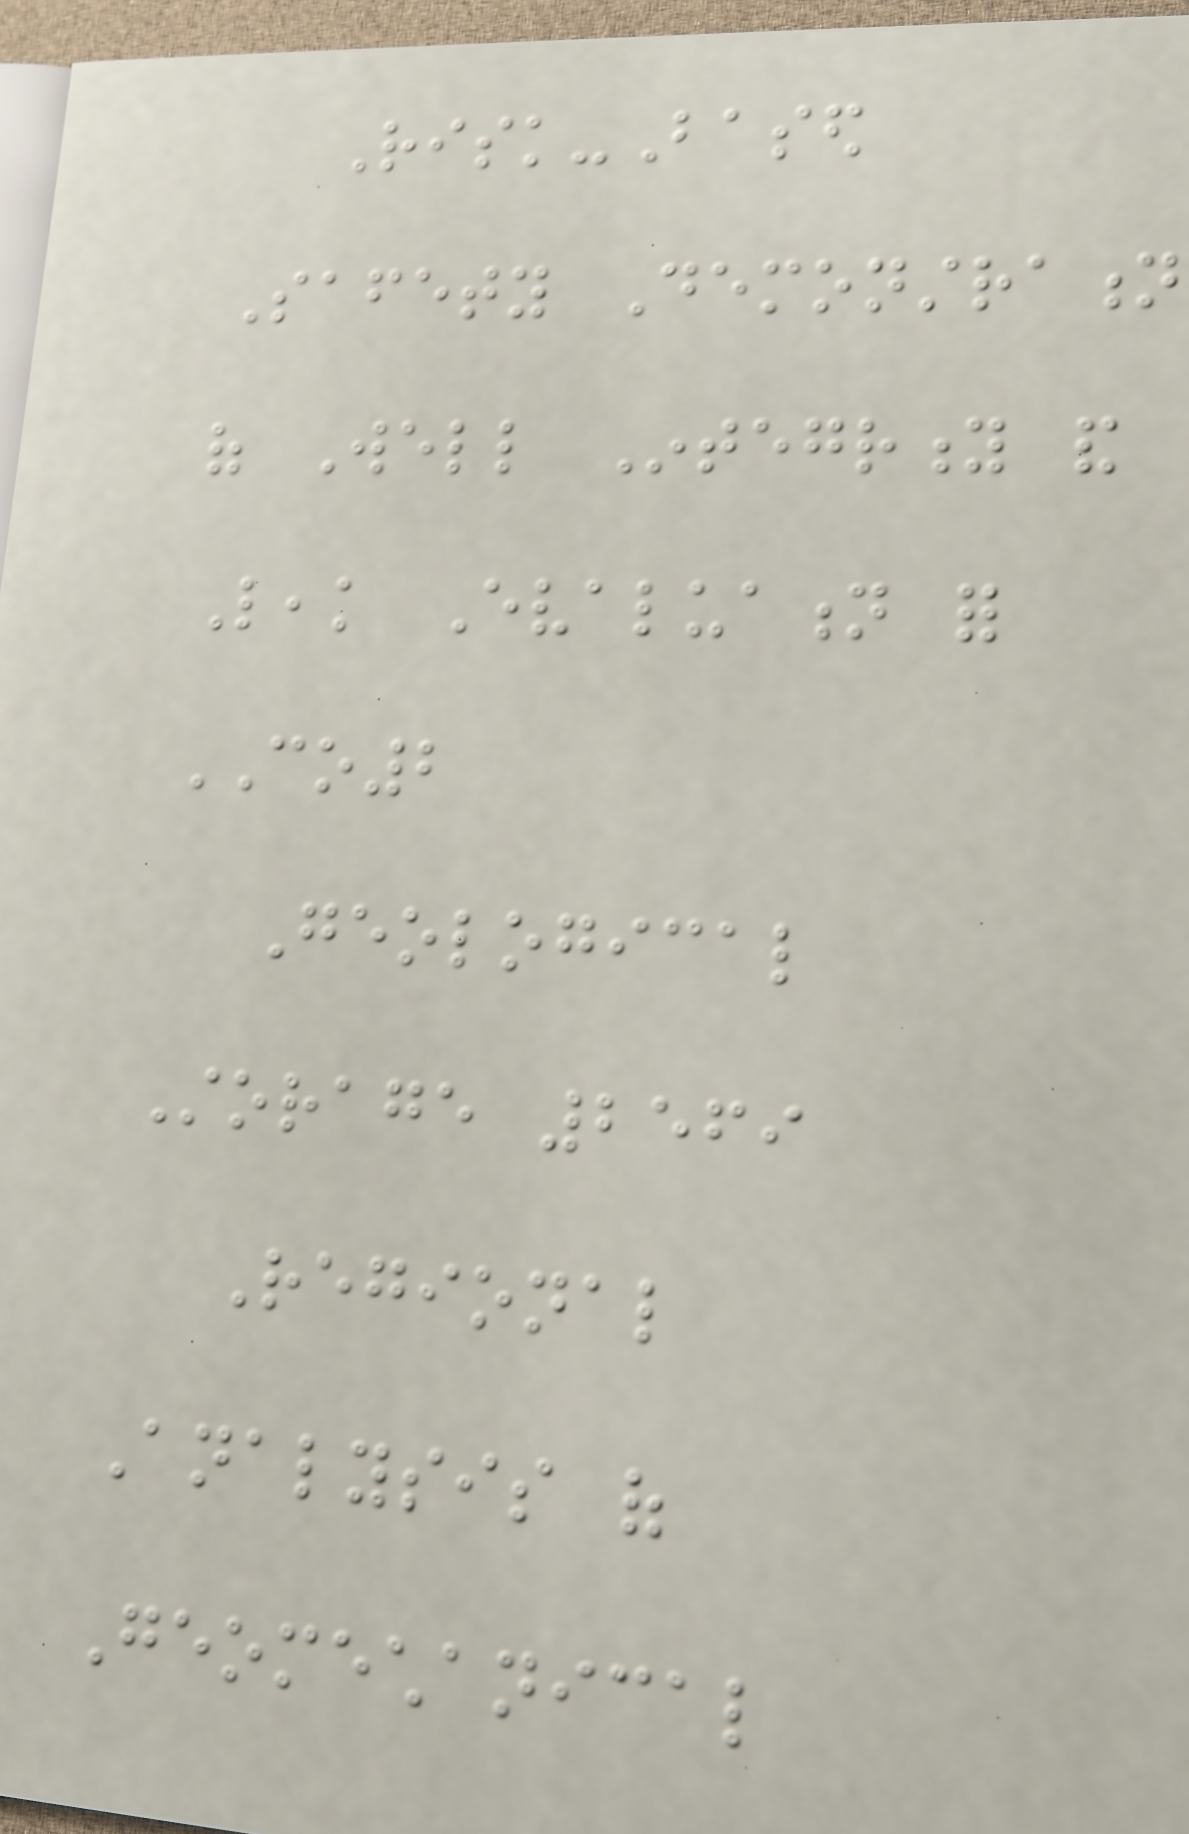Risk-Based
Safety Demonstration
of Well Integrity and
Leak Evaluation for
CO2
Geological
Storage 2569
Regional
Analysis of
Geomechanical
